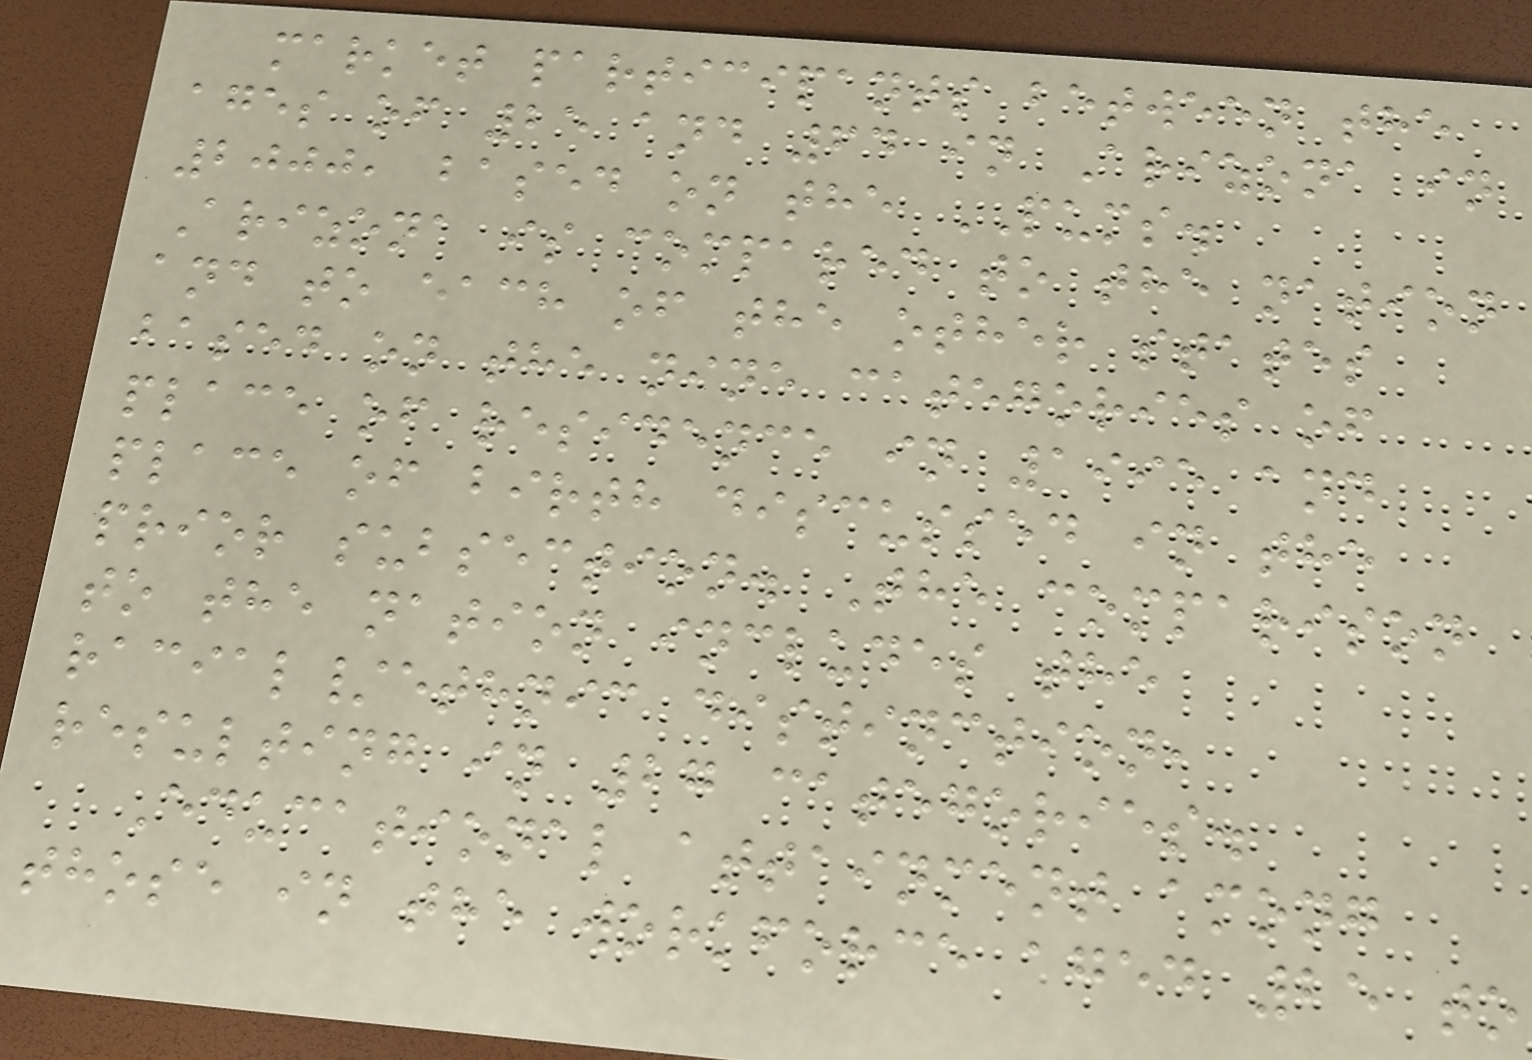market participants between the
ages of 25 and 64 in Arizona in
2000, based on the PUMS.
Arizona is compared to the nation
and to each of the other states
based on the nine categories of
place of residence in 1995 and
place of birth discussed in the
prior subsection. The comparison
to the nation includes the
racial/ethnic distinction,
resulting in 27 categories.
Educational attainment among
those in the workforce aged 25 to
